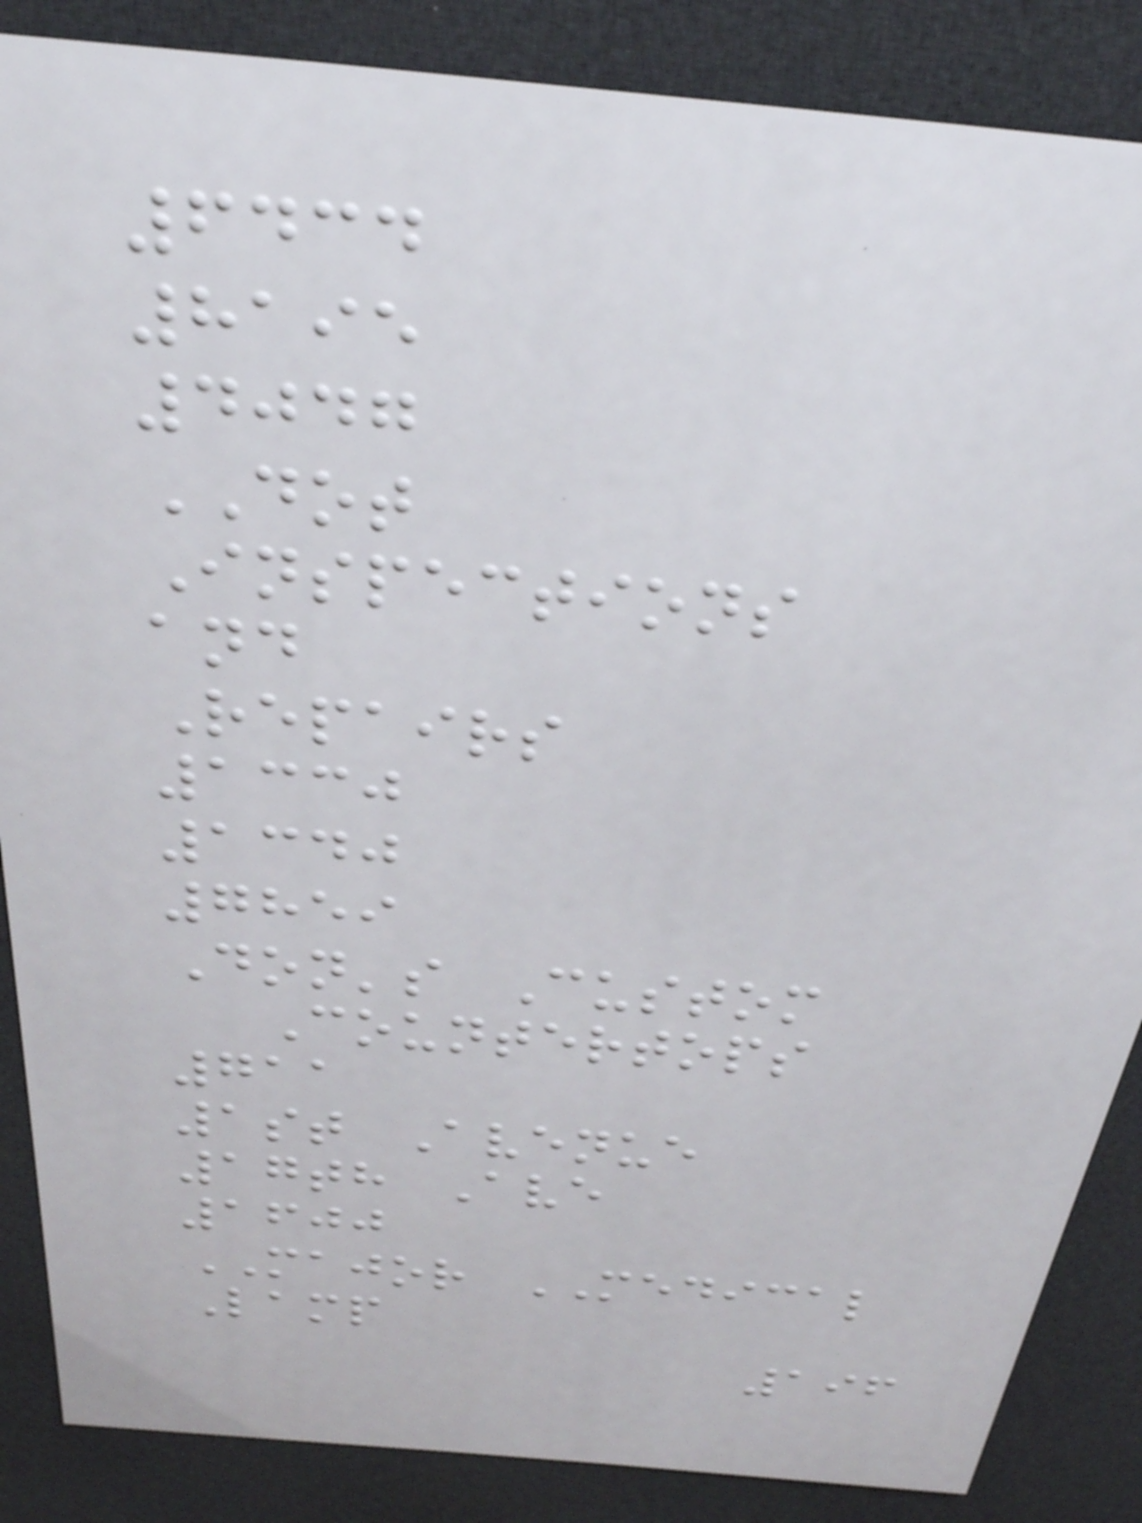6434
8195
4047
DOT
Inspections
and
Repairs
1330
1340
7859
Don's Custom
Countertops
711
1st Avenue
17th Ave
1600
MAJOR MEDICAL
Lamp
196
